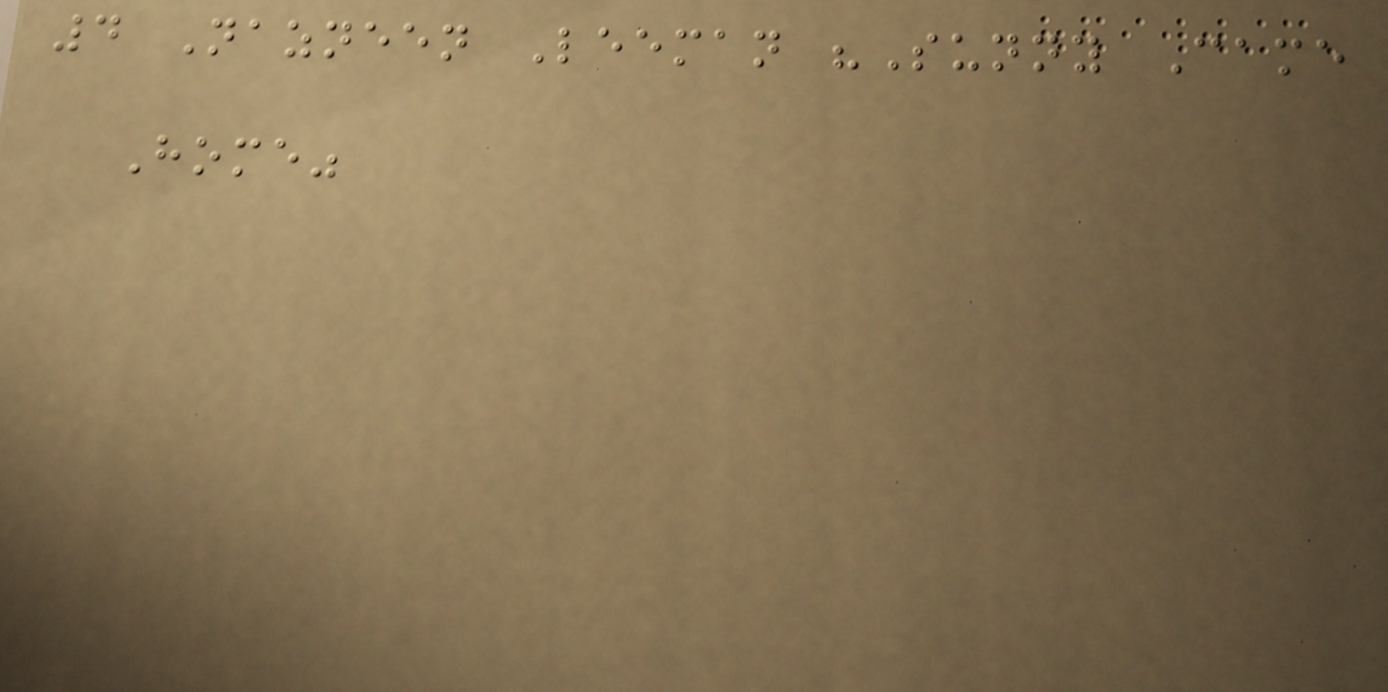4 Nazneen Leeman "Sunny Came
Home"
